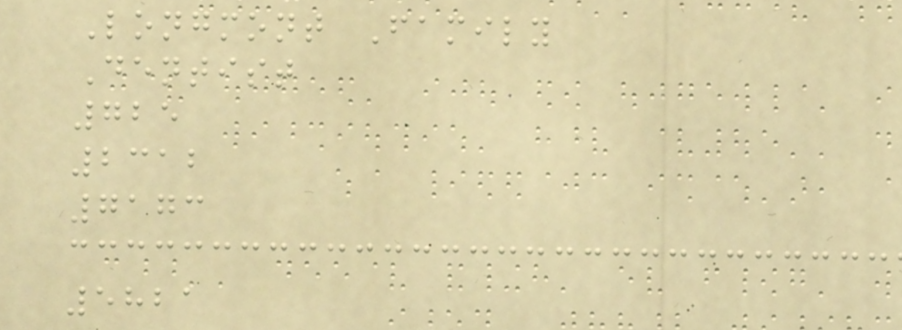Longmont Family
Dentist
725
2312
7173
5821
